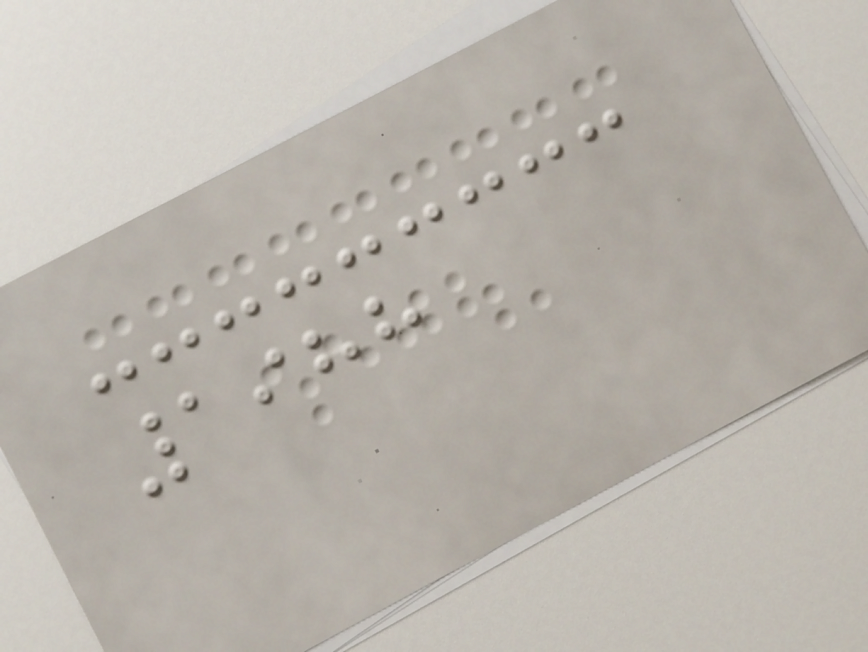1988
